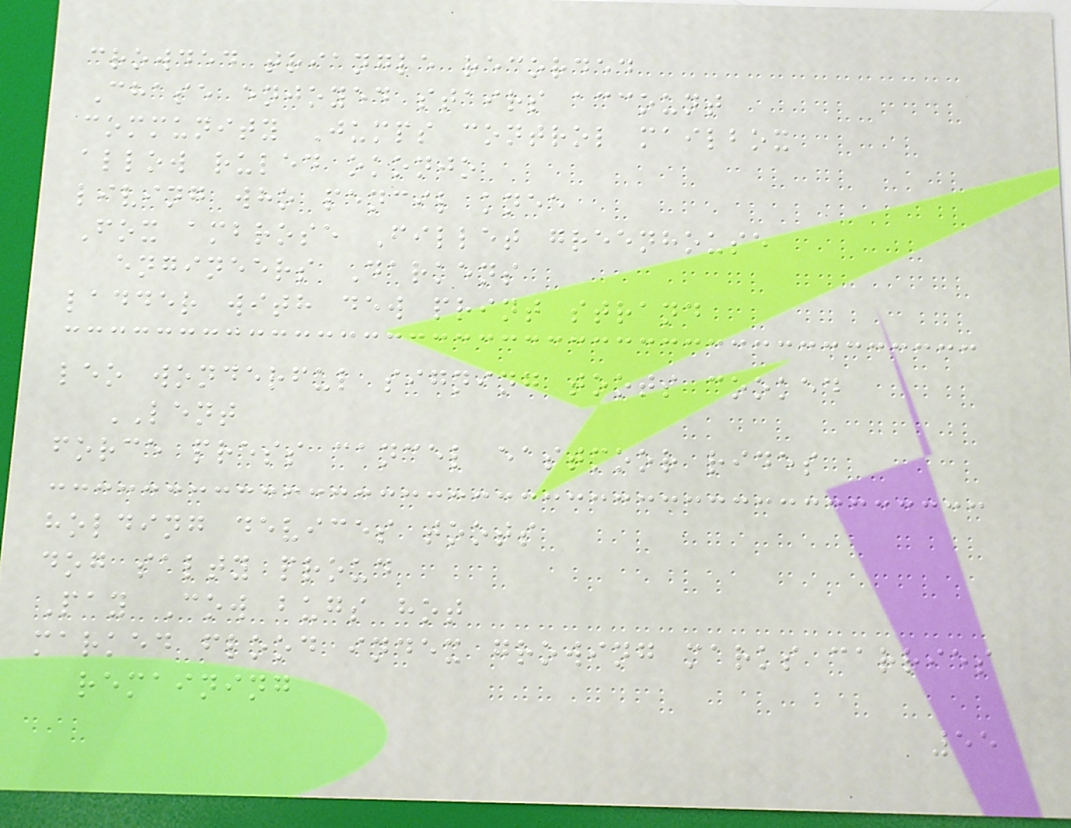crowded triangle recorded
Chase enjoyed stairs account
community Jumps control mailbox
allow ruled okonjo
living who pencil knee
Fox ambrose Fillet greenhouse
engineers Darkens
ladder with dew print strand
leo wonderful signing toots cooked
LENT
force press cancel eastmoor rides
holding devices toots
dog salty proud
Pay Cow bugs hot
marked flood index growing marks carries
remaining
55
